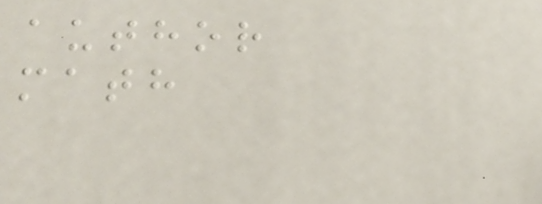author
math
